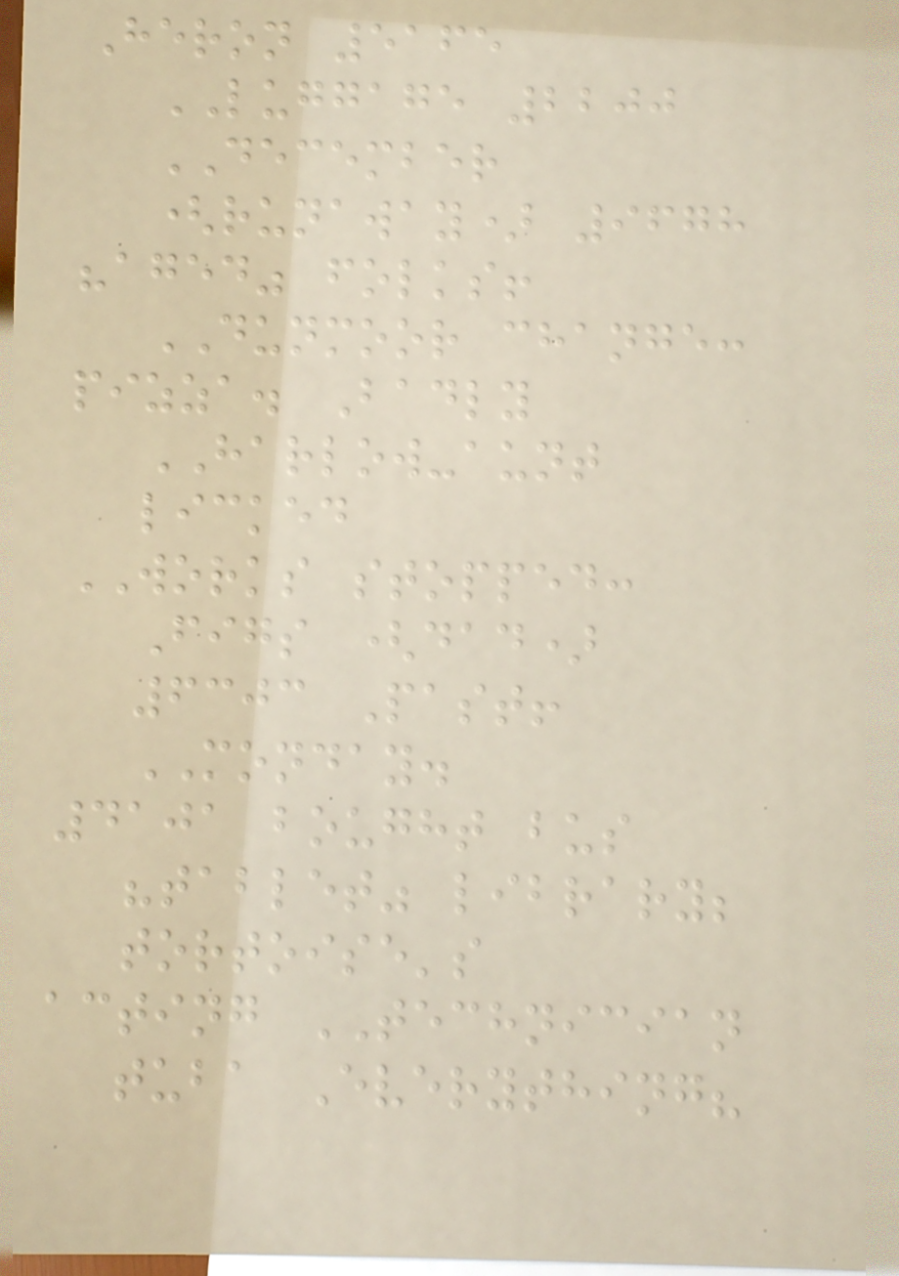Heron 5165
LUGGAGE 2200
DECEMBER
(runaway) 9678
"aged" folks!
DUNMOOR change:
pizza. Badly
HARLOW-aunt
licked
WORKS stopped:
Figs (dad)
6303 Past!
MONDAY.
4101 bought bus
"tablet" library;
tortoise's
acting TECHNICIAN
tuba Everything?
